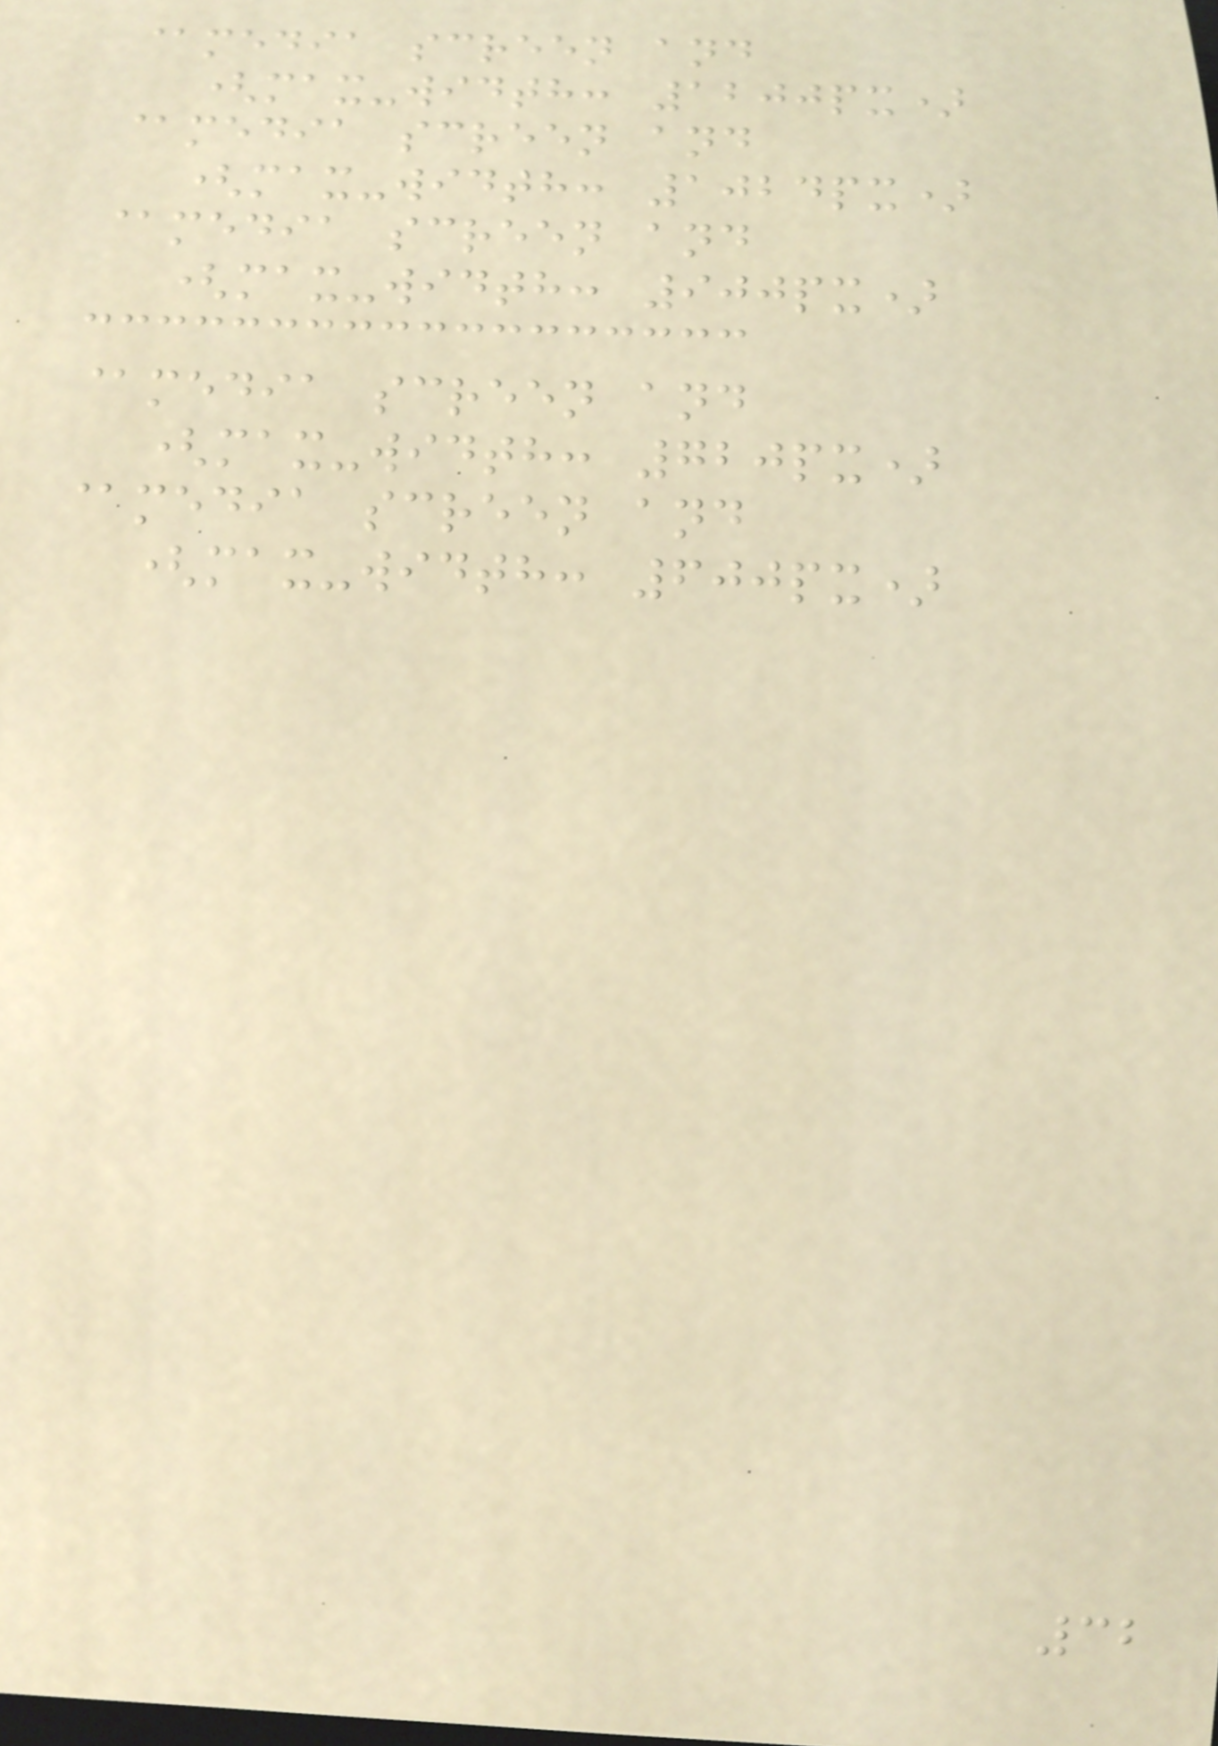@media screen and
(max-width: 1200px)
@media screen and
(max-width: 1024px)
@media screen and
(max-width: 900px)
@media screen and
(max-width: 720px)
@media screen and
(max-width: 600px)
32
